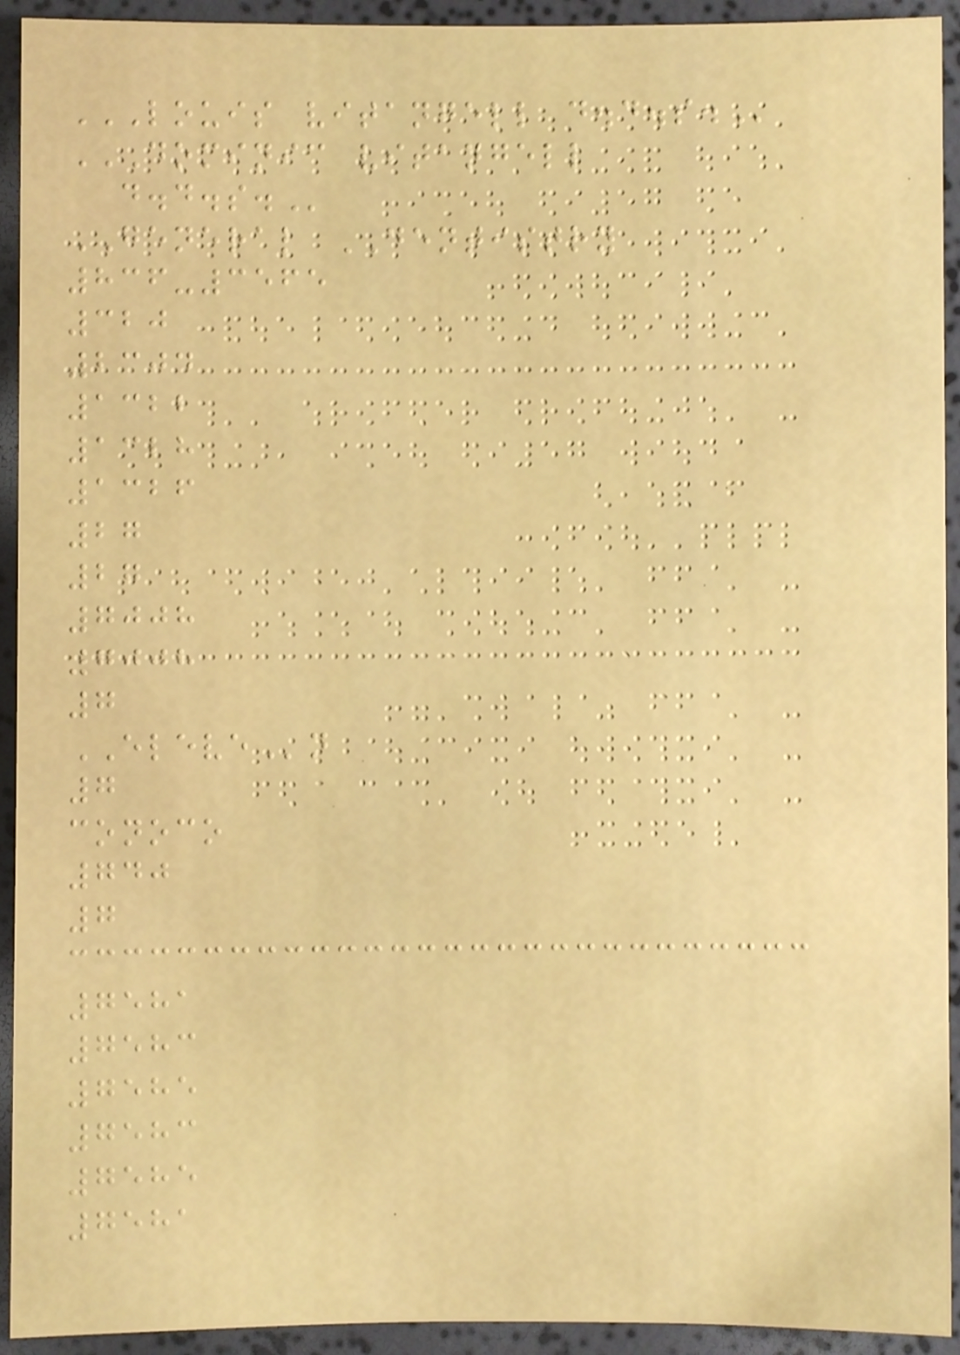LOUIS VITANGELL D.D.S.
DOMINIC VITANGELL
D.D.S.
GENERAL DENTISTRY
836-3565
320
2304
1322
1328
1326
27
27
7008
7008
7
ELEVEn
7
conoco
740
7
7581
7583
7585
7583
7585
7581
